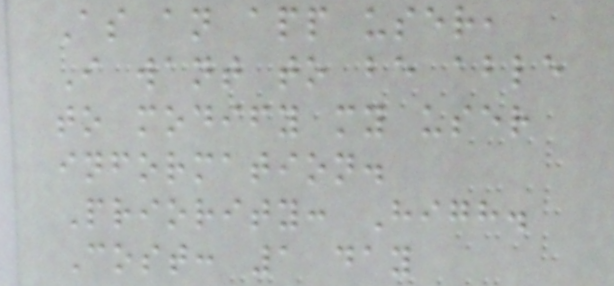As an app user,
I want to be able
to modify my user
information.
Priority: High.
Cost: 1 day
